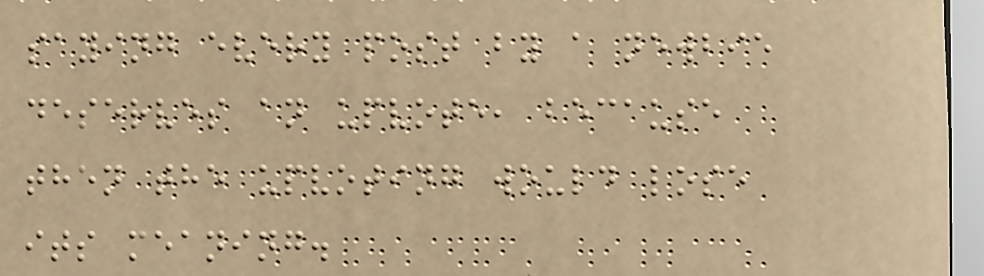saying every post by a newbie
deserves an upvote, because
then the upvoting would lose
its meaning.
